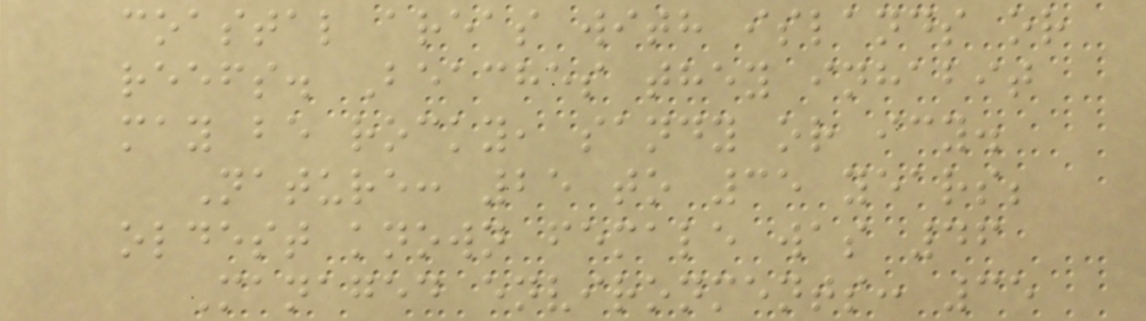coastal areas with islands or
reefs. Beaches they inhabit
may be rocky, sandy or icy.
Nature: 25 to 35 years;
oldest known female was 46
Managed environments: 35
